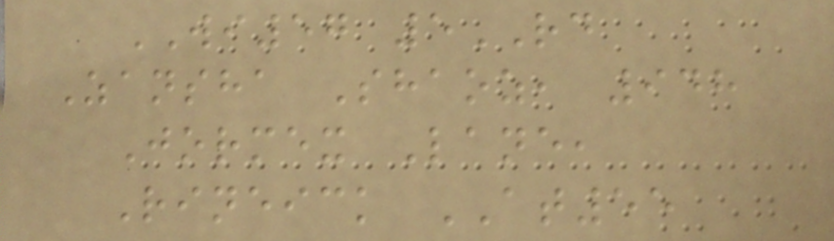WI57 5RD
Zansha Shaoz, 948
Jormex Lane,
Rineick AT55
